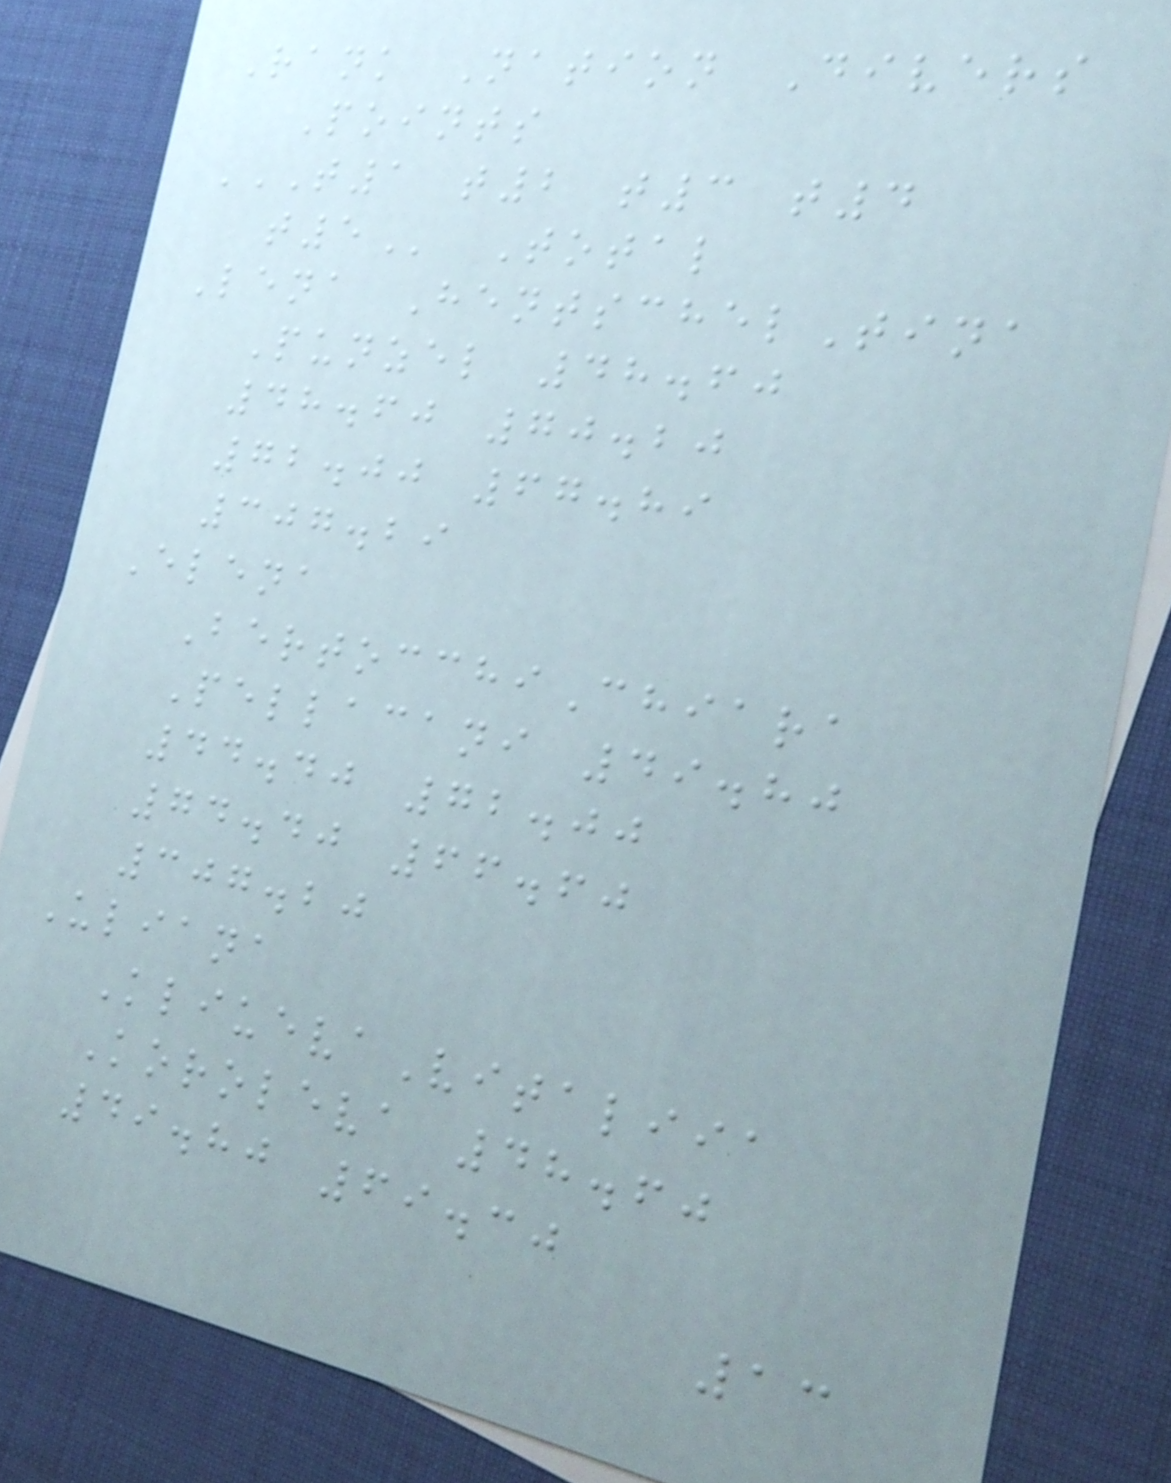Rank Nation Divers
Points
T1 T2 T3 T4
T5 Total
Lena HentschelTina
Punzel 48.60
48.60 70.20
72.00 67.89
307.29
Elena
BertocchiChiara
Pellacani 49.80
44.40 72.00
74.40 66.60
307.20
Uliana
KliuevaVitaliia
Koroleva 48.60
49.80 69.30
13
